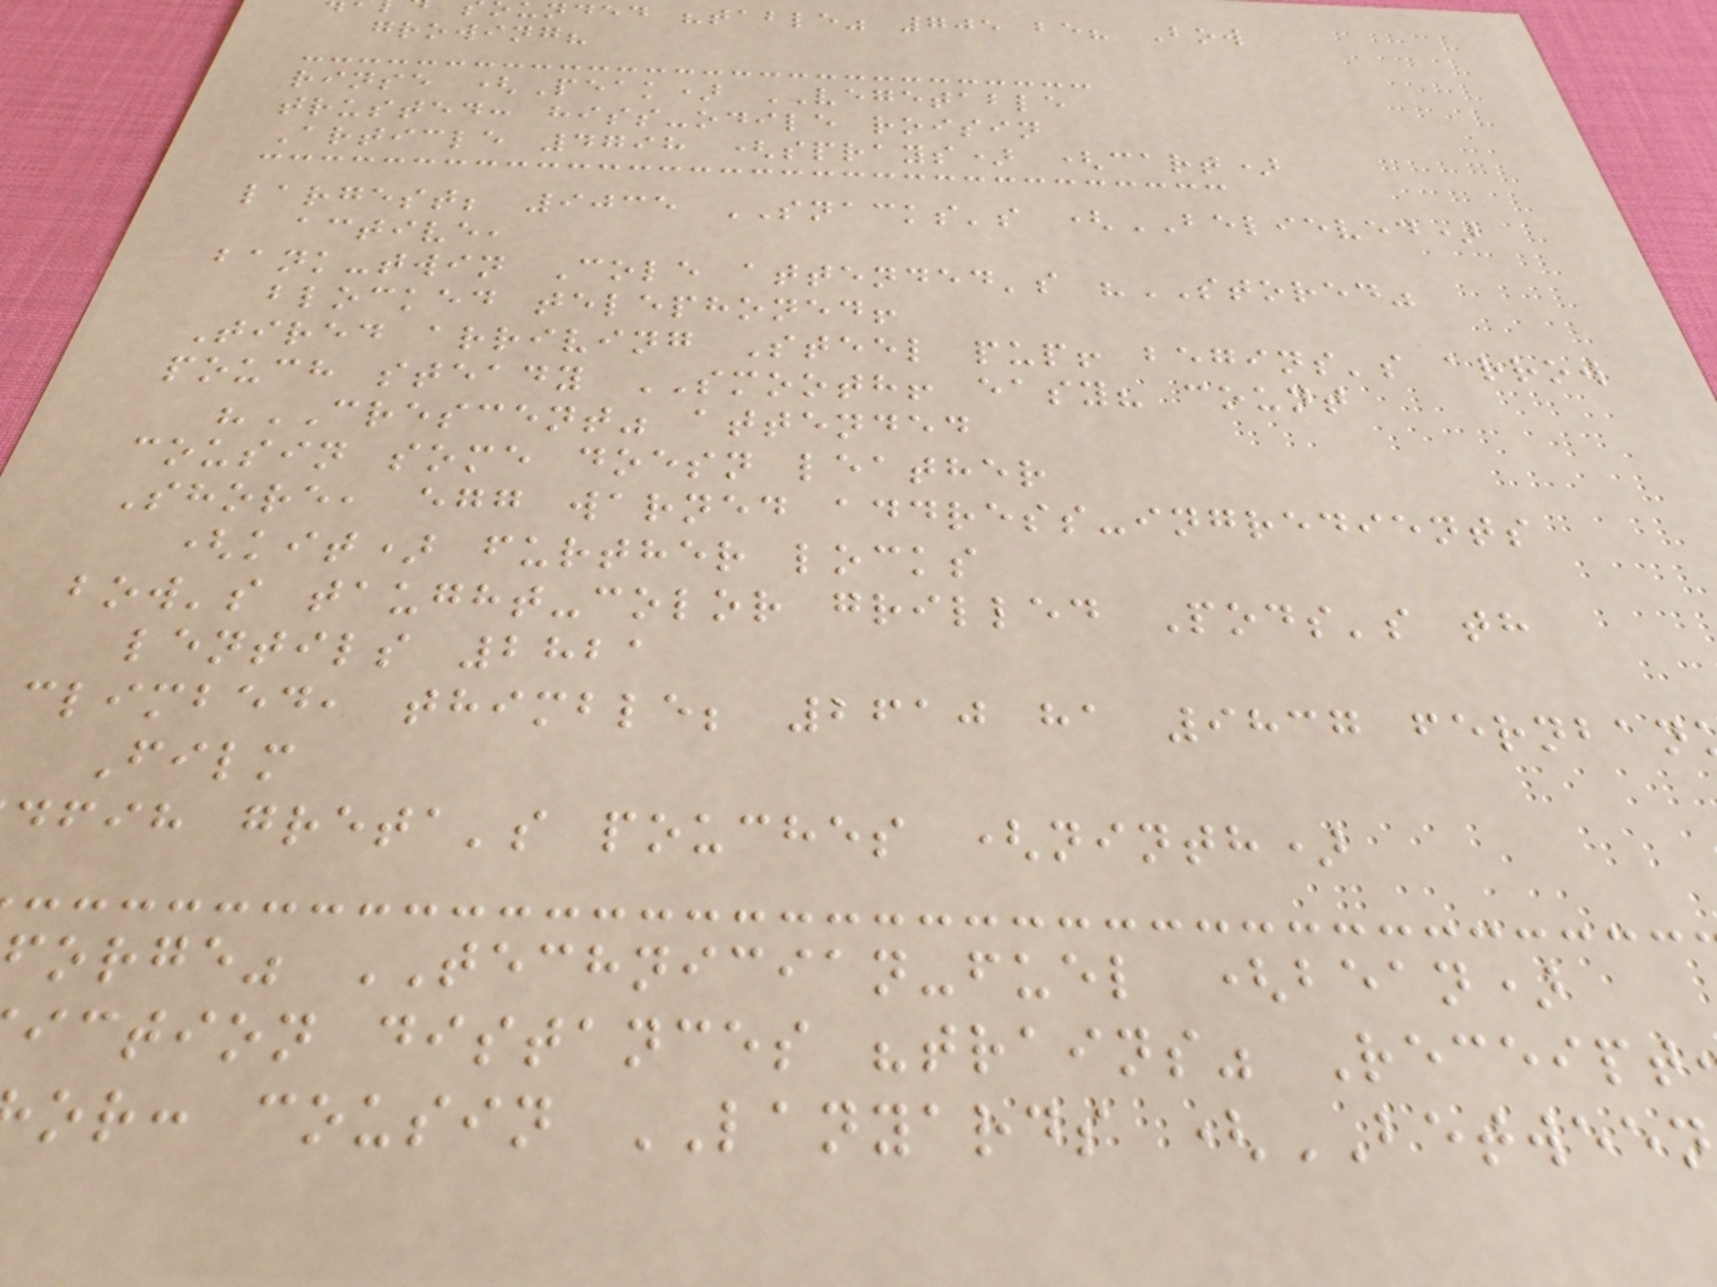nded "table" 705 be? Bow
growing?
rinse (Peak) VEGETABLE
trusted: hiss-odile roisin
Article 4798 (sprays) (cart)
largest; 9035 SNACKS's (BELIEVED)
active,
bank-twin Cole attended's "STORED"
blocked telephoned!
Tired arriving Steel pup! begins's arrow
pouch steady SMOOTH! easy? count
"CRESCENT" attended
cousin some doesn leather
Shore, egg warned address-ingredients
(kit) further locks
bow's taught-color grilled Pods's th
lentils 2821
climbed, thimble; 2610 ha 9837 fernban
Film
dfih greta's pouches (ninth)
orge" TECHNICIAN-fuel (bean)
iction distances "trains" Receipt
or: cousin LANYARDS (BETWEEN
